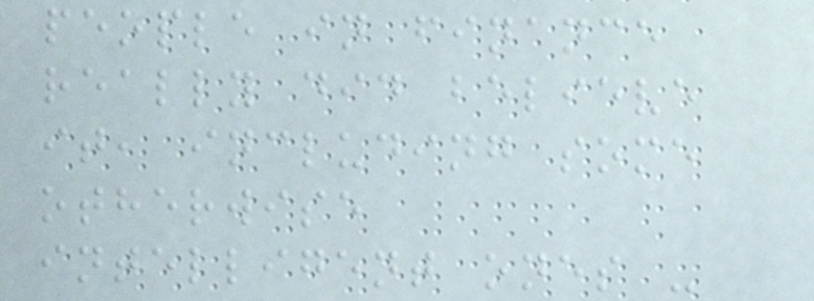people in finance
really did believe
it, including some
otherwise
intelligent ones -
